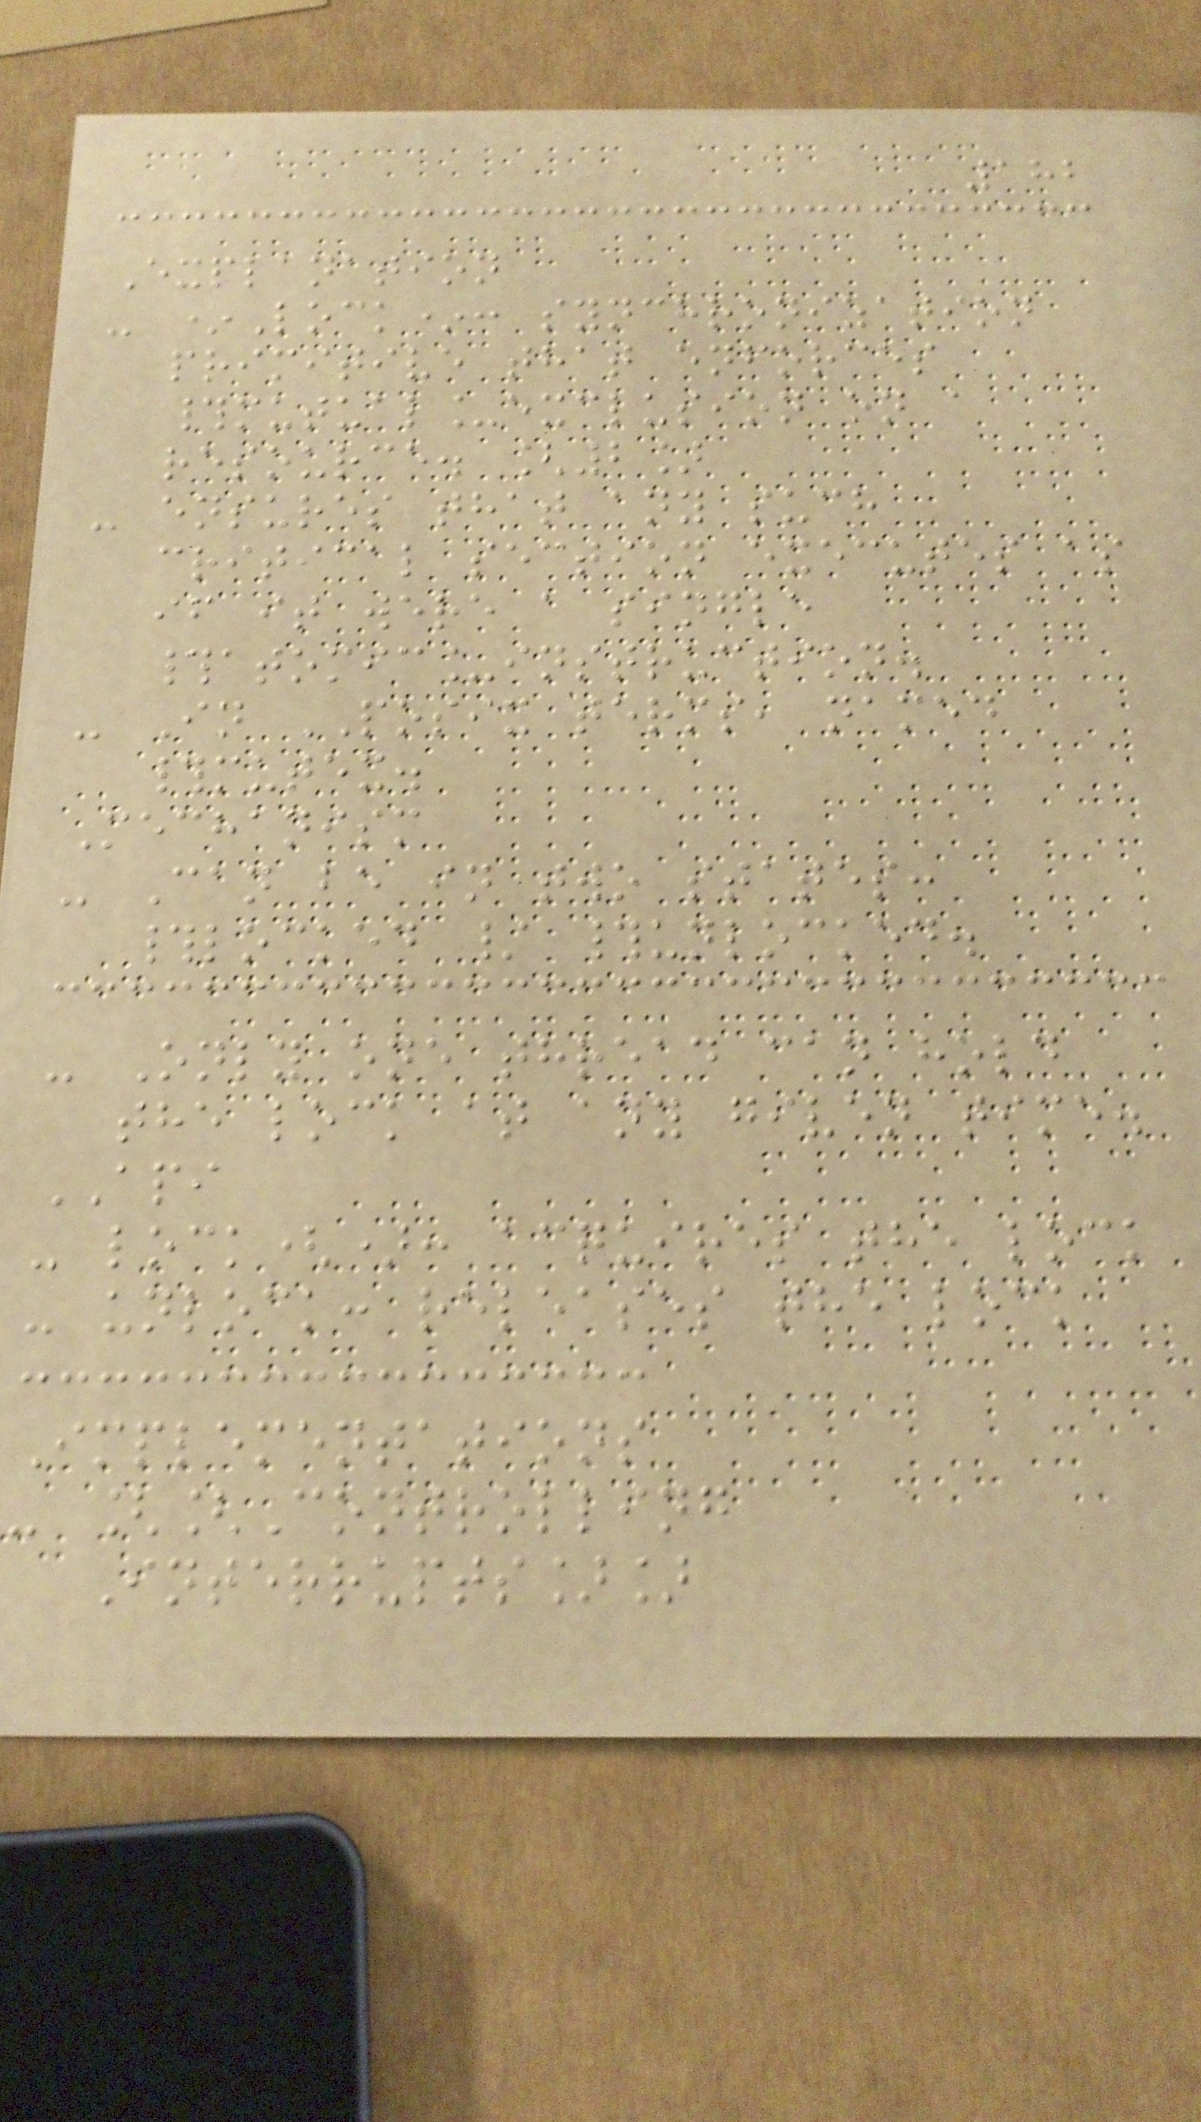182
Explanation
- *Lock*: synchronization
primitive that enforces
#mutual_exclusion on a
resource. [2]
- ensures that any such
critical section executes as
if it were a single
#atomic_instruction.
- In POSIX terms, named
#mutex.
Mechanism
- Can be in two states:
#locked / #unlocked.
- Only one thread can hold
the lock at any given time.
API
- lock(): acquires the lock
- unlock: releases the lock
Implementations
- [[Controlling
Interrupts]]
